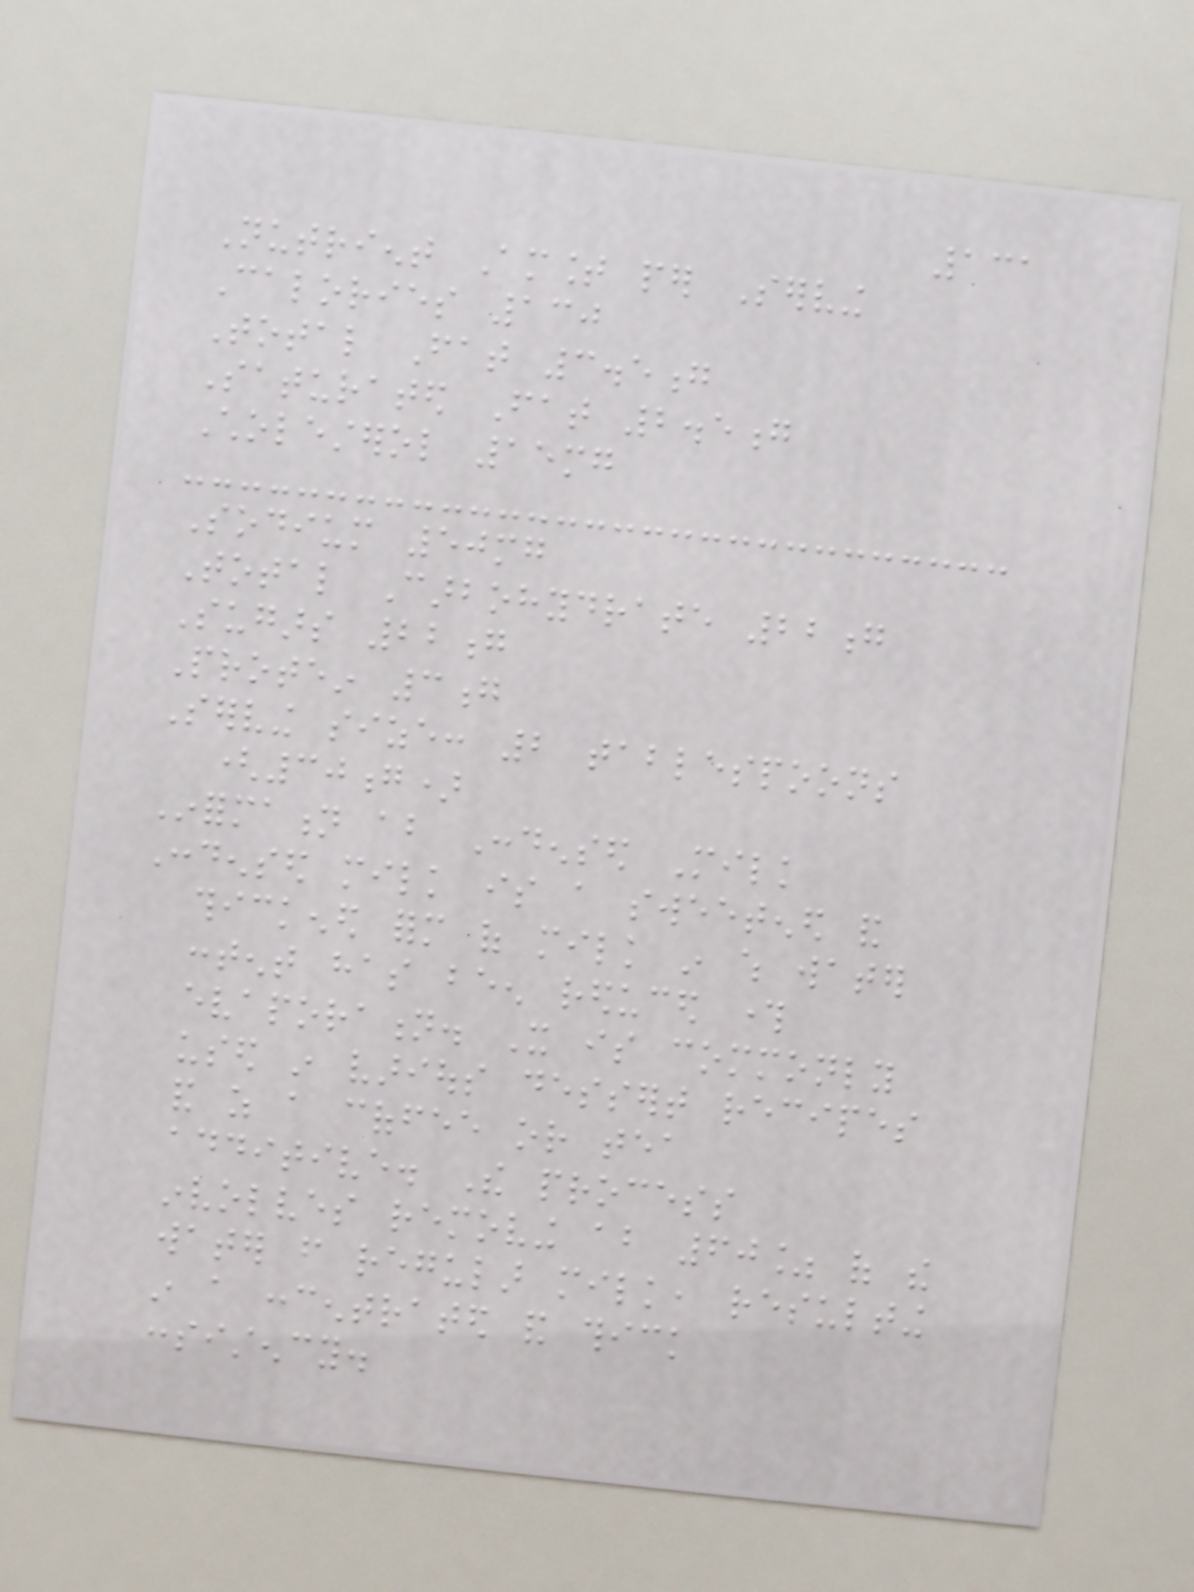131
Nutrient Amount per Serving
Calories 130
Total Fat 3.5g
Saturated Fat 2.5g
Cholesterol 15mg
Sodium 50mg
Total Carbohydrate 22g
Sugars 22g
Protein 3g
Serving size: 2 tablespoons
(30g)
Information about Condensed Milk
Condensed milk is a sweetened and
thickened form of milk in which water
content has been reduced through
evaporation. It is commonly
used in various dessert recipes
and as a coffee or tea
additive. The process
involves removing about 60% of the
water from regular milk, resulting
in a concentrated and thick
consistency.
